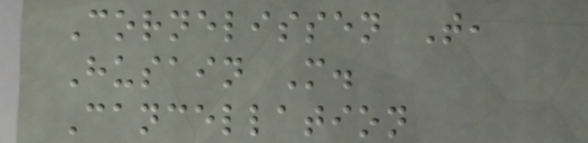Cornelissen T,
Husain M.
Cancellation
